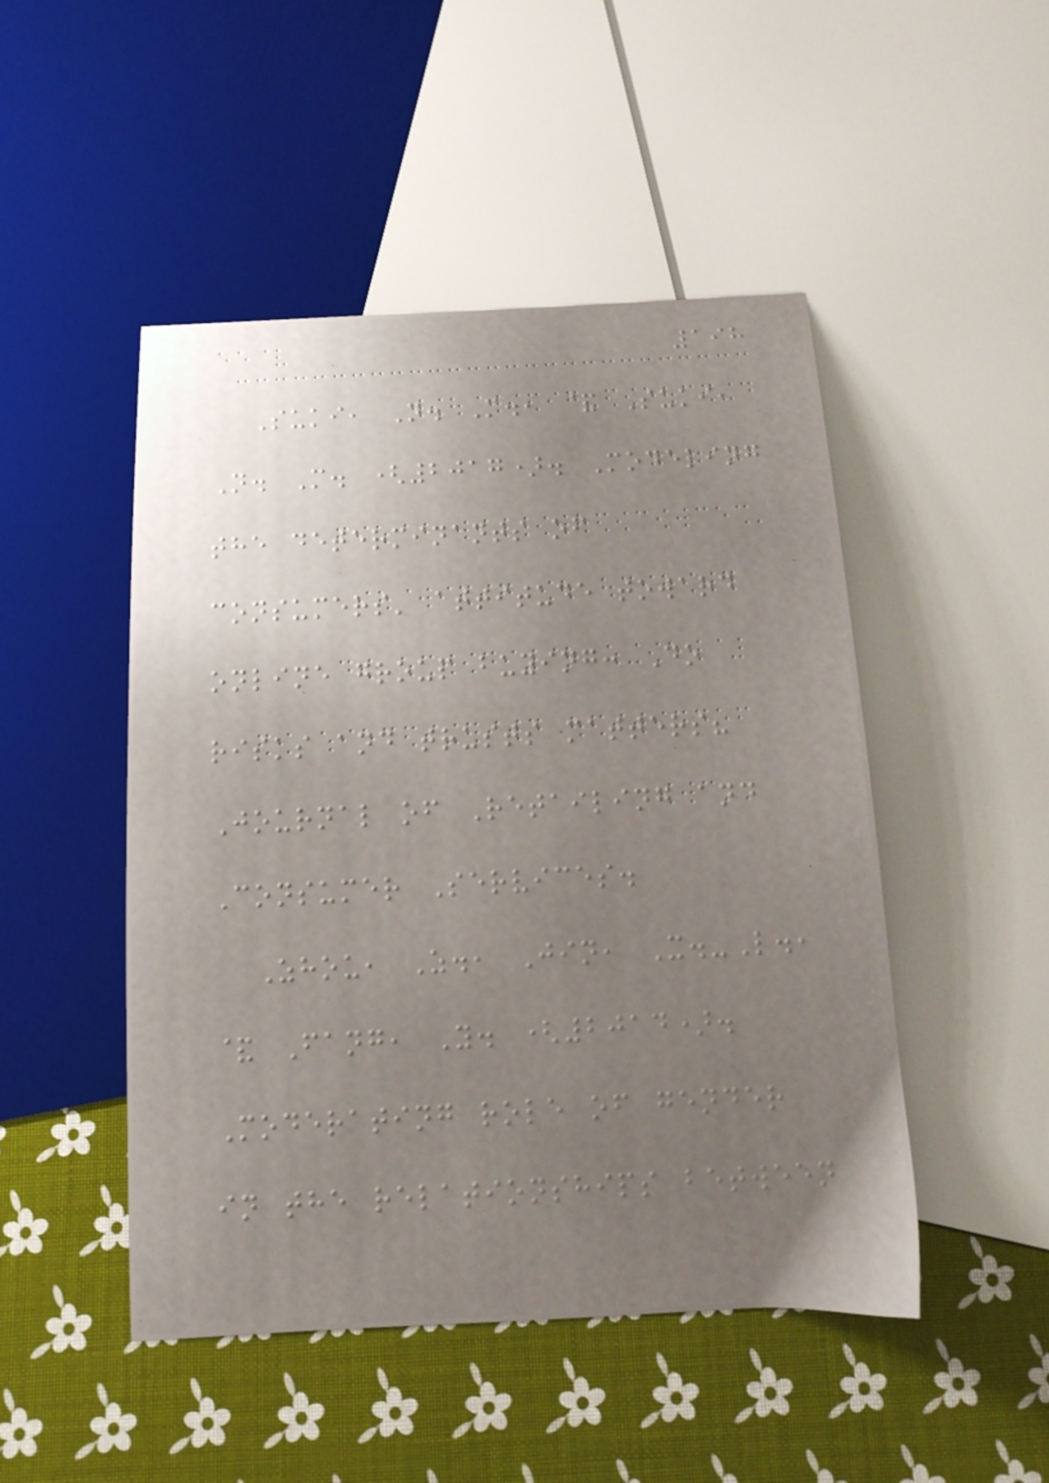198
Suki, N. M., & Suki,
N. M. (2017). Modeling
the determinants of
consumers' attitude toward
online group buying: Do
risks and trusts matters?
Journal of Retailing and
Consumer Services.
Zhou, Z., Jin, X.-L.,
& Fang, Y. (2014).
Moderating role of gender
in the relationships between
